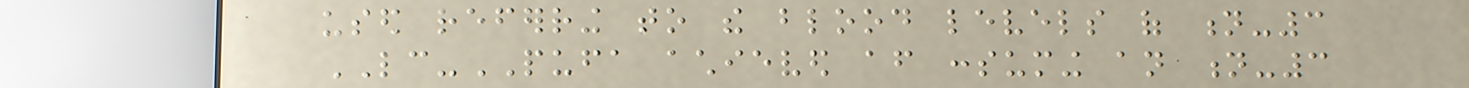used referring to the blood levels of n-3
LC-PUFA achieved after consuming an n-3
